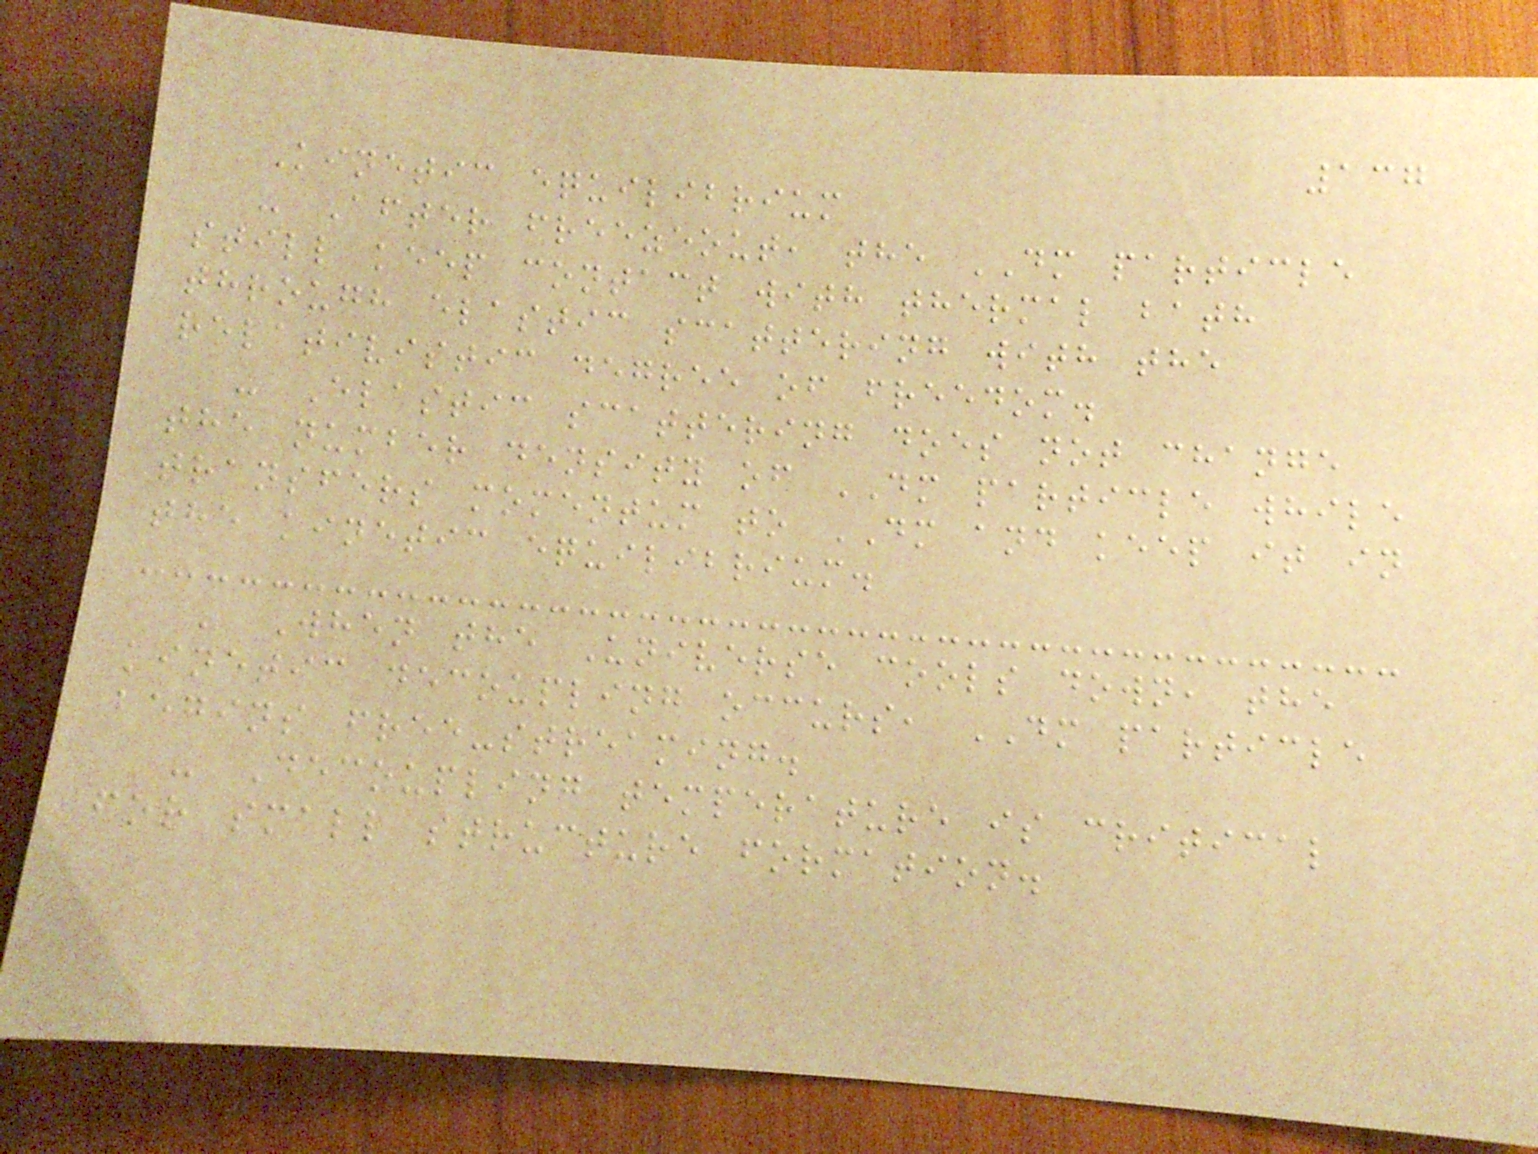137
Kinetic equilibrium
- After freezeout, the DM particle
still keep contact with thermal bath
through elastic scattering with the
relativistic degree of freedom.
- Elastic scattering does not change
the number density of DM particle while
transfers momentum to DM and keep it in
the kinetic equilibrium.
- When the Universe cools down, the
kinetic decoupling occurs, DM particle
begins free-streaming.
- Decoupling temperature is critical
for small structure formation.
